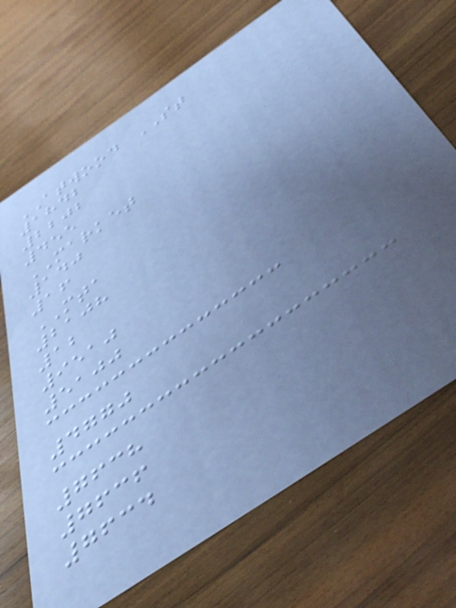ATWOOD ST
1842
2202
455
MARKET
140
16
MTA
2108
12
9510
5100
4770
7638
7636
7634
